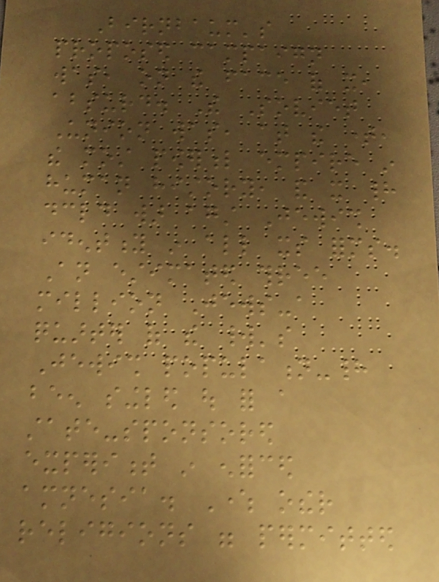Birnbaum's
proposed campaign
was, on the face of it,
absurd. The Soviet
Union was, at the time,
the most powerful empire in
human history, and it had
declared war against Jewish
identity in all its forms.
An estimated three
million Jews-a
quarter of the world's
Jewish population-had
been singled out for a
state-sponsored
experiment in enforced
amnesia. Where other
religions were permitted
